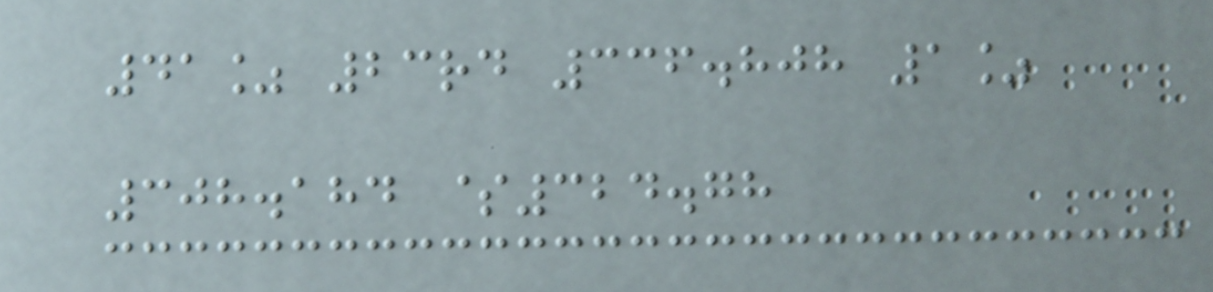41% 23rd 336.808 1%
308.184 $324.78
